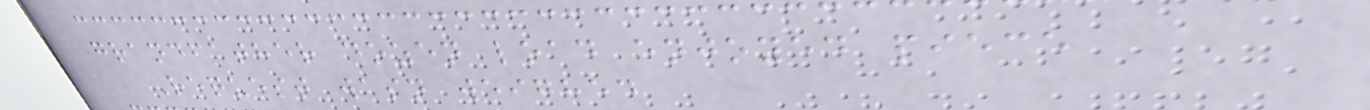grandfather dozen load enjoyed piece
Request wasn weighed
